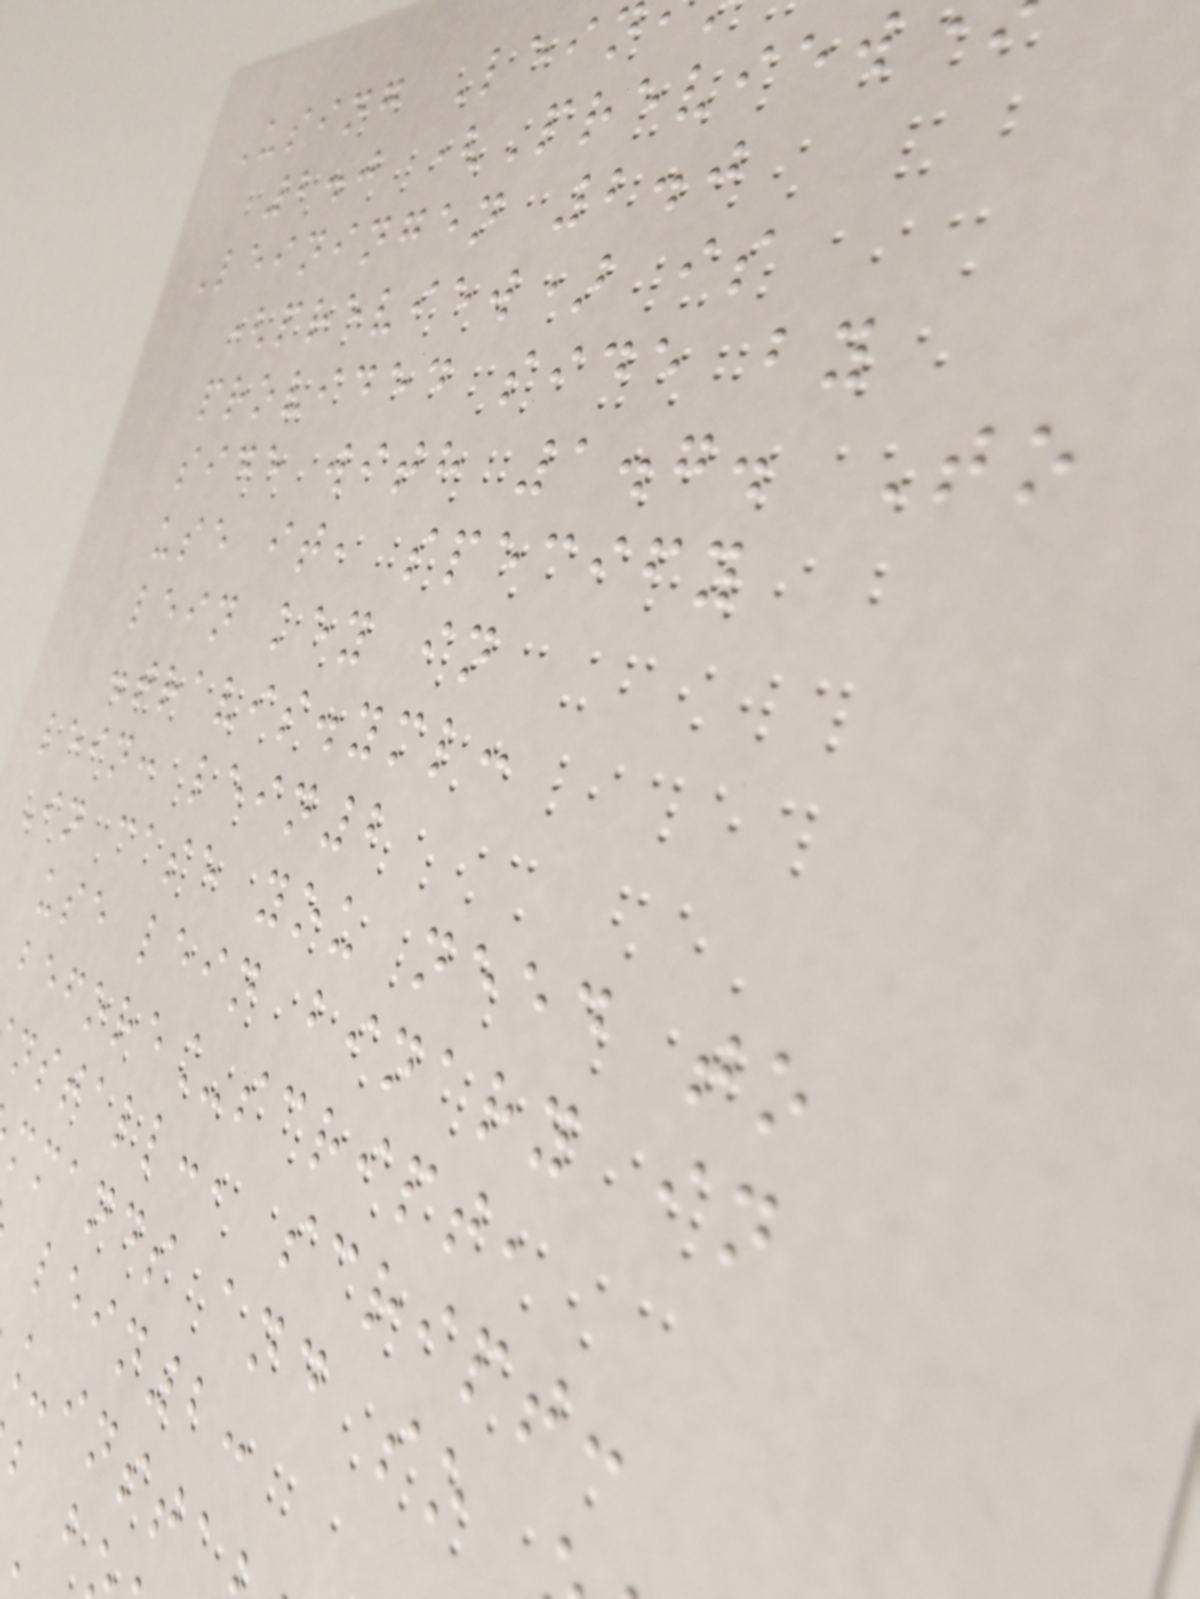Using Lein
2.0 (Preview
Leiningen 2.0
(preview) is
provided side by
side with 1.7. To
use it, specify
lein key in
.travis.yml:
lein: lein2
In case you need to
use lein binary in
before_script,
nstall:, script:
mmands and so
lein2:
